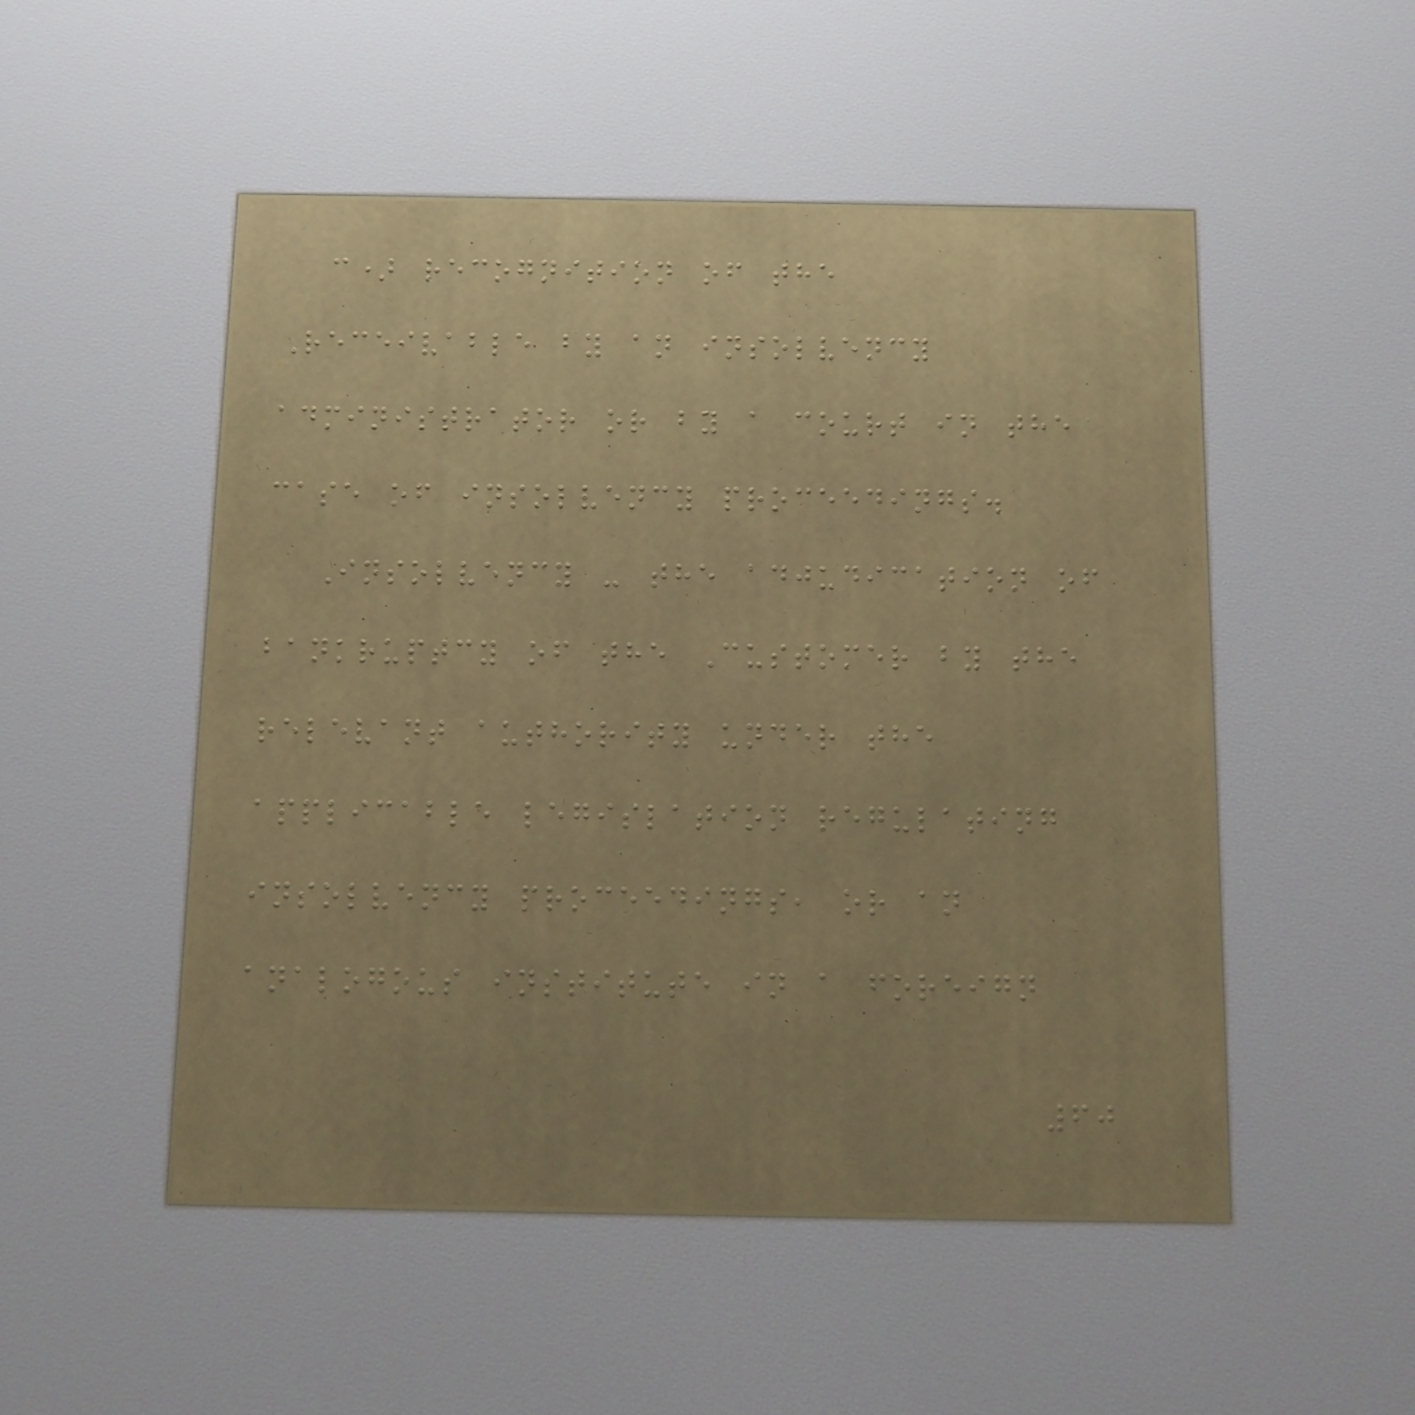c) recognition of the
Receivable by an insolvency
administrator or by a court in the
case of insolvency proceedings.
Insolvency - the adjudication of
bankruptcy of the Customer by the
relevant authority under the
applicable legislation regulating
insolvency proceedings, or an
analogous institute in a foreign
60
